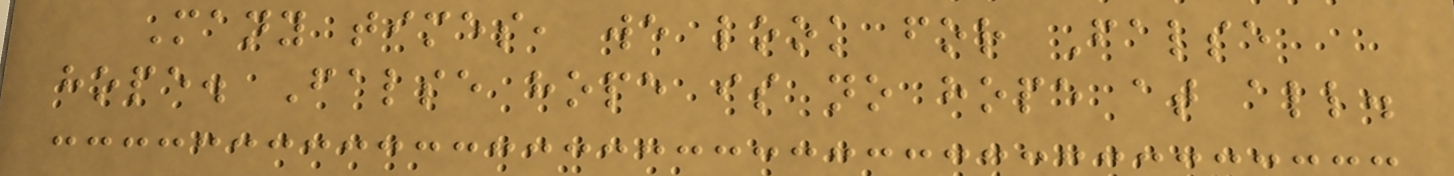Many times, we look for False
hope. False hope is no hope at all.
